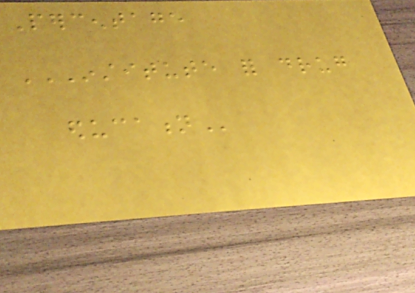Percentage
INSTITUTE FOR DRUG
EDUCATION
